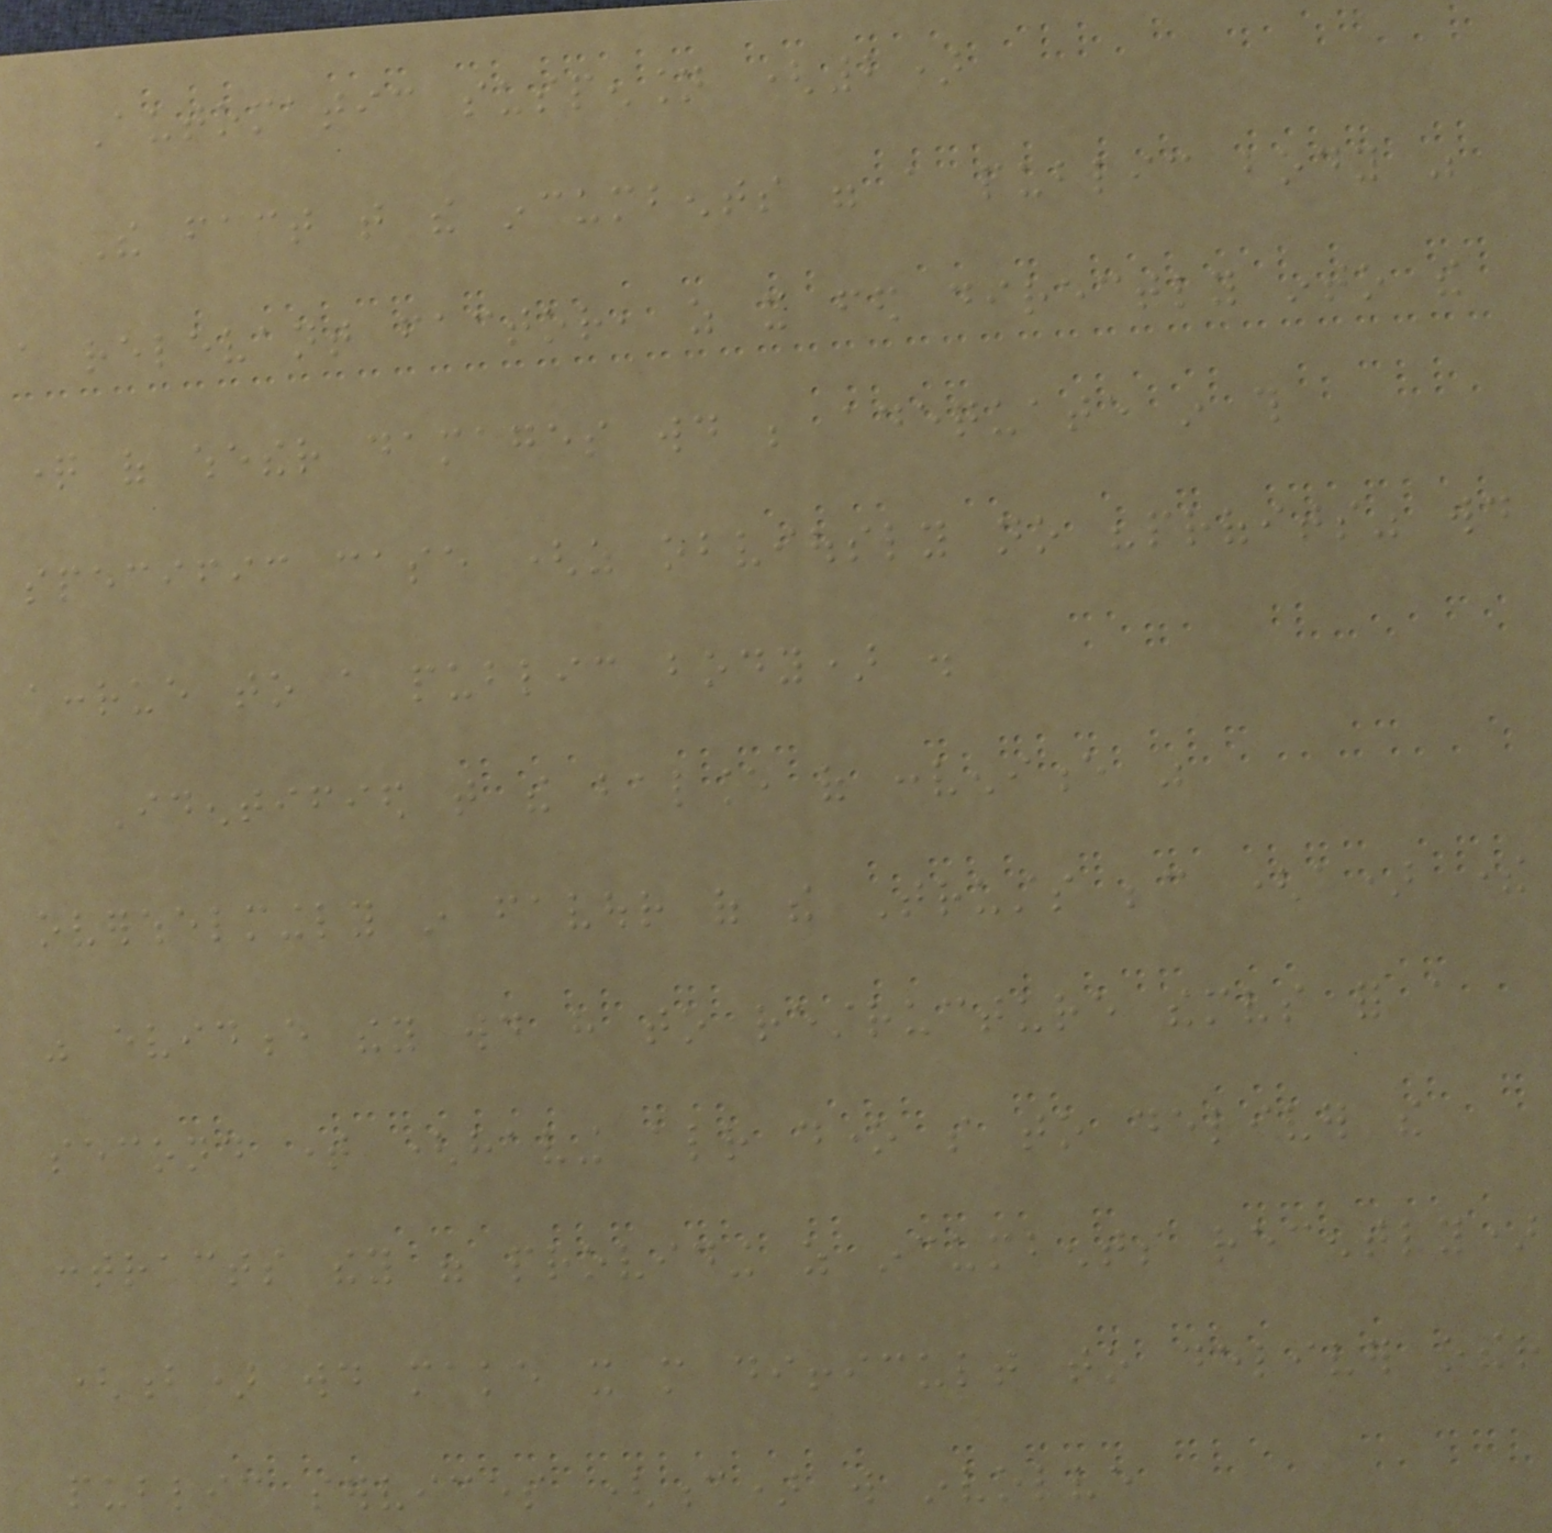Automatic suspension (2)
The fact that the incumbents were a public body was
a relevant factor, as it fed directly into the
question of whether damages would be adequate in this
specific case (as obviously no "profits" would
accrue to a public body) .
Identified that the balance of convenience was
overwhelmingly in favour of the Trusts because (a) there
was evidence they would have to restructure themselves for a
second time (having already done so to deliver the
contracts they were providing as incumbents recently)
(b) would make it more difficult to deliver other
public services (c) will involve
